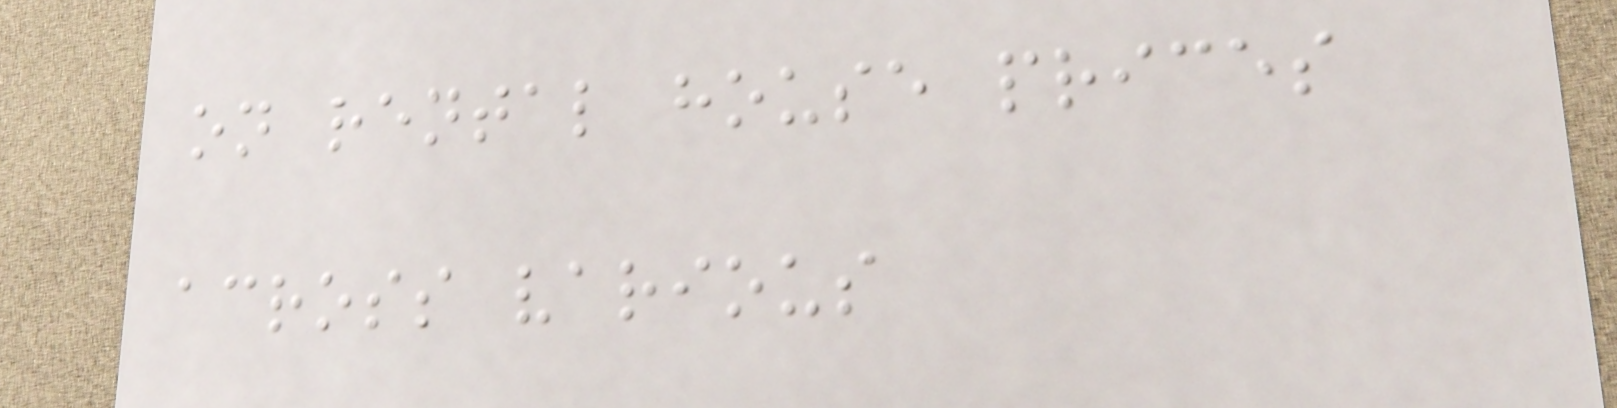on rental house prices
across various
